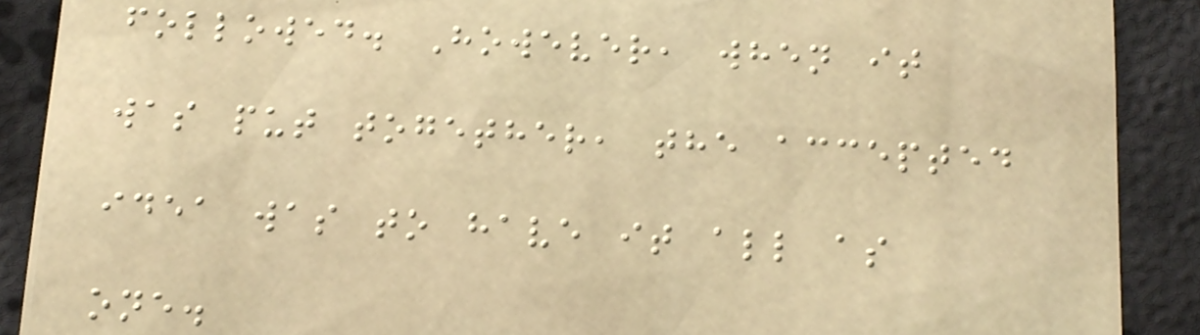followed. However, when it
was put together, the accepted
idea was to have it all as
one.
